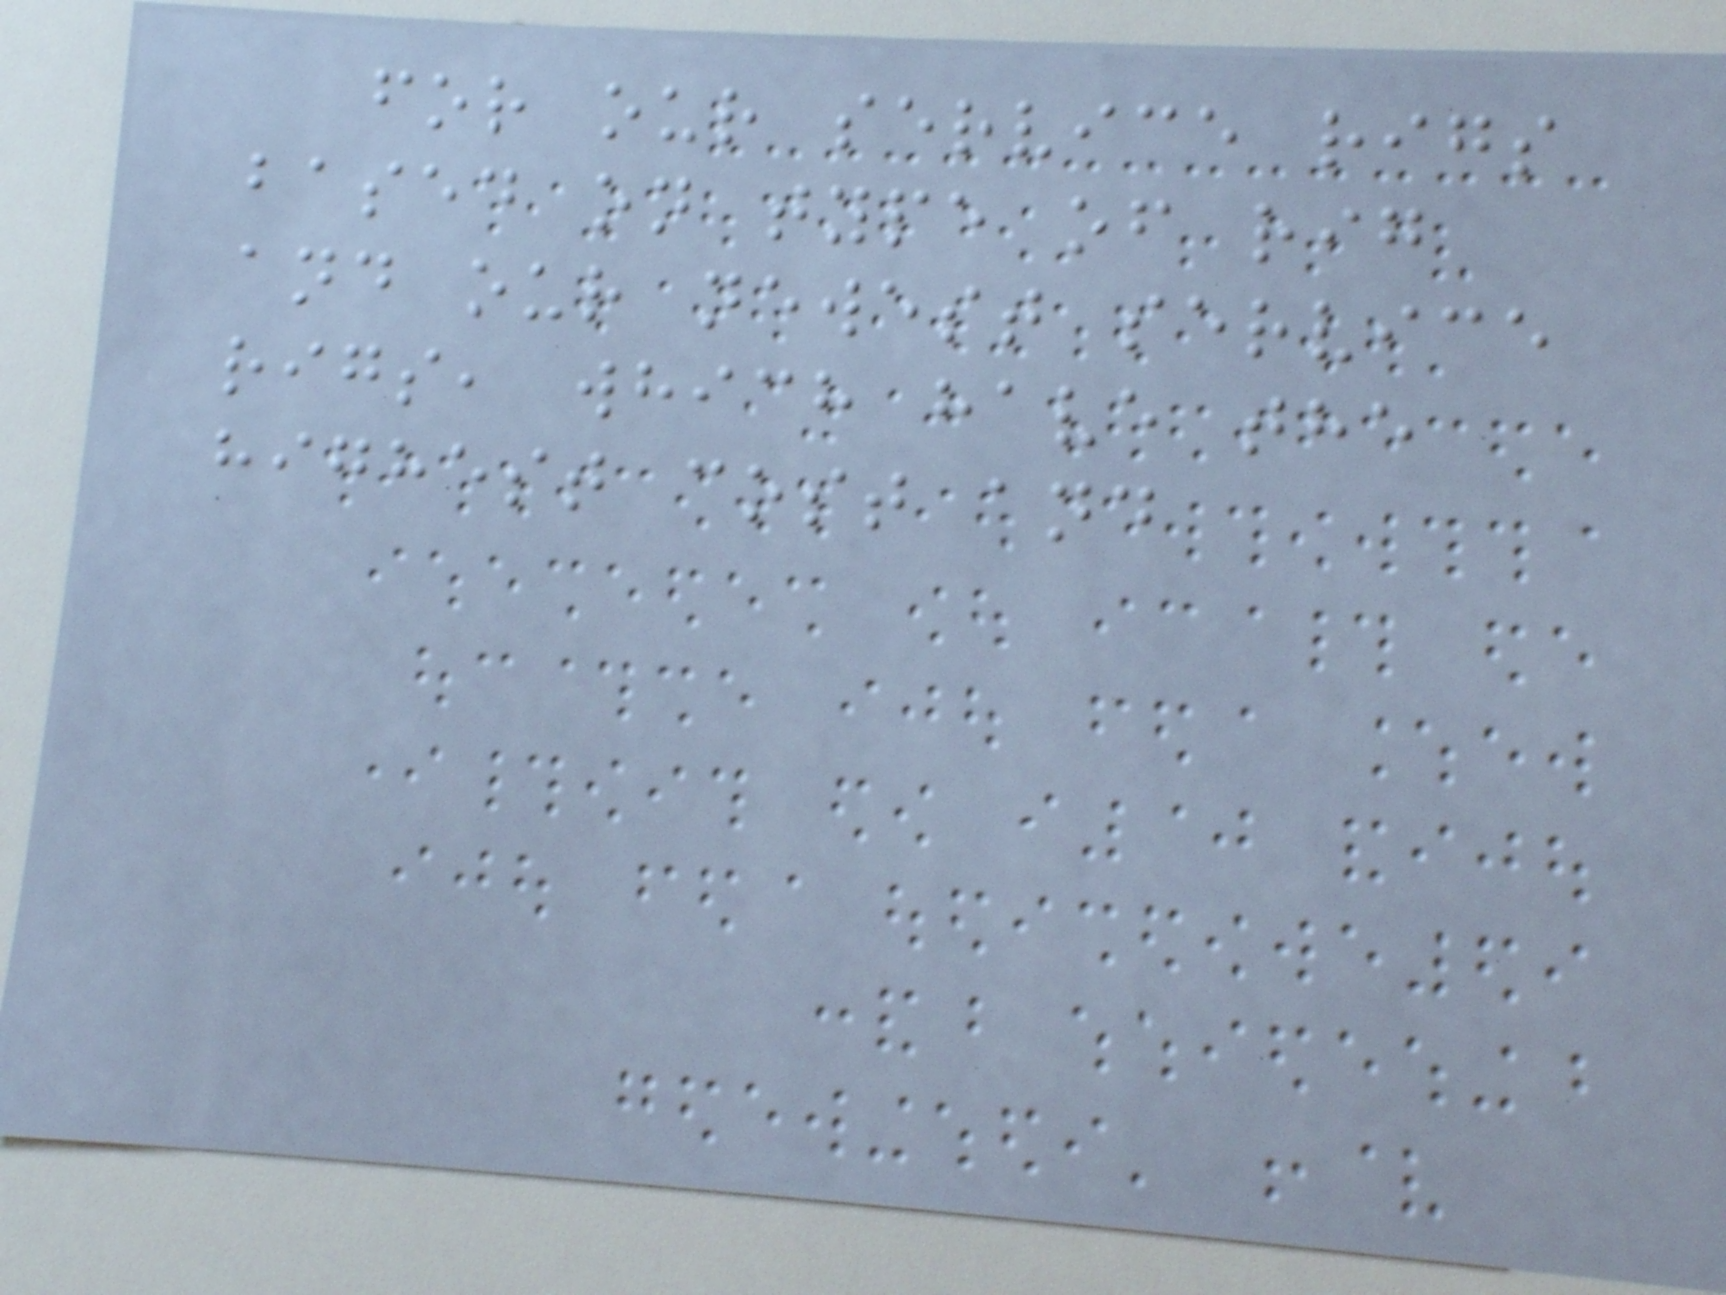for our service rigs
based on type of rig
and our newest service
rigs, which have the
highest cost and
